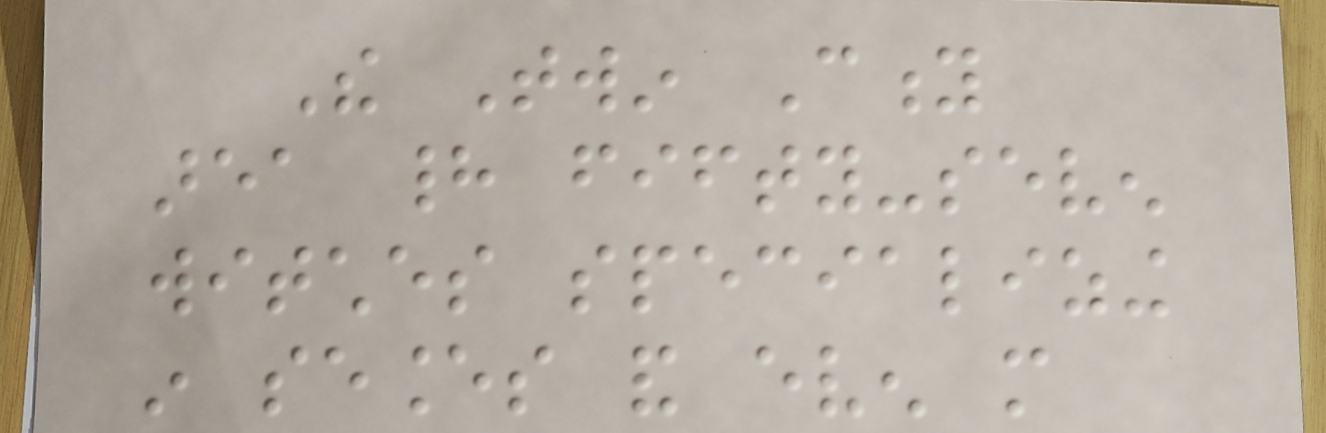The Twin City
area had fifty-seven
witches specializing
in seances and even more
